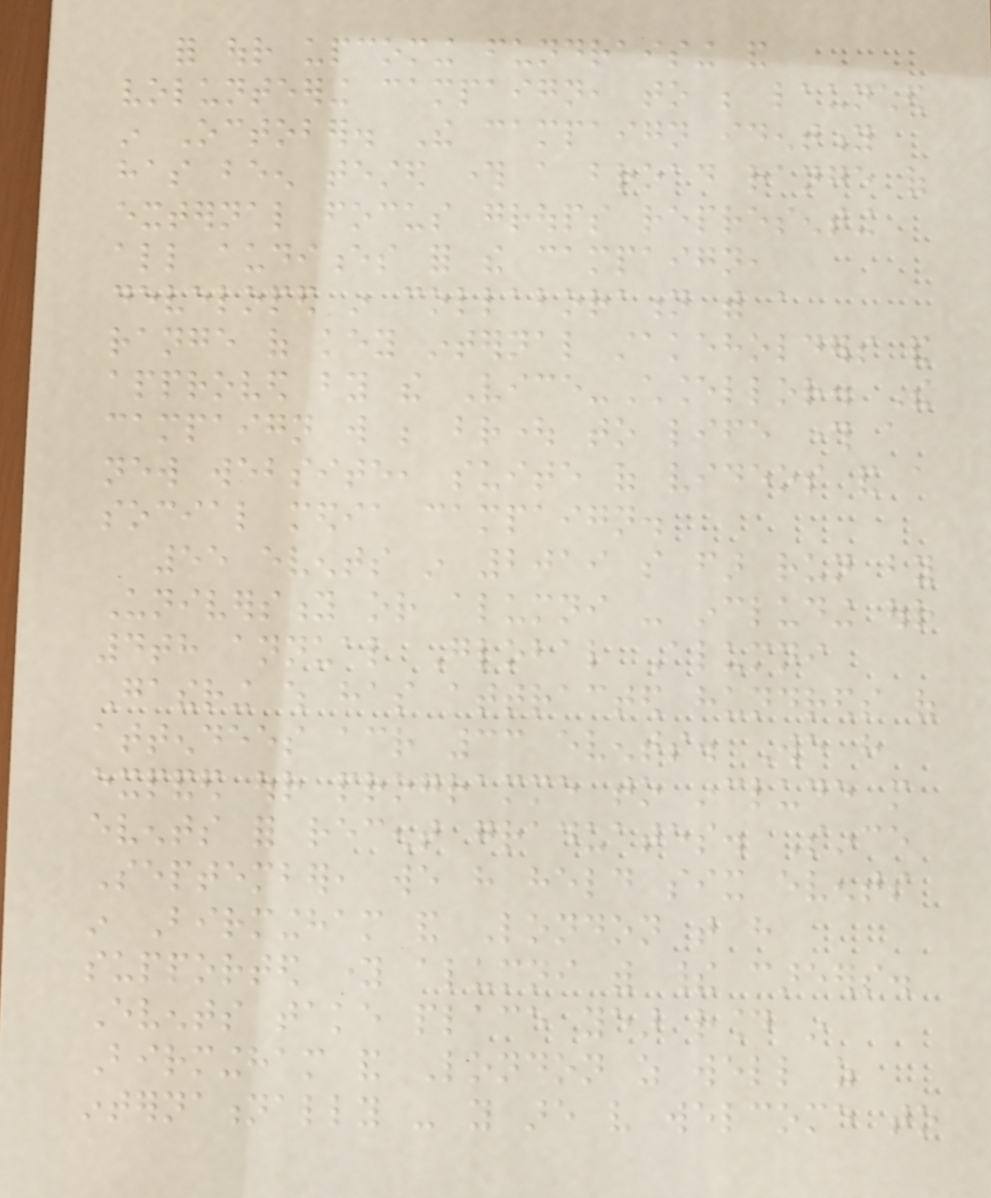for our upcoming fundraising and
volunteering campaign, to be launched
in October. The campaign identity
has been tested through a broad range of
external focus groups representing
all audiences for the campaign,
developed in collaboration with a
range of key internal stakeholders and
approved by the Vice-Chancellor. The
campaign will be brought to life through a
new website, suite of videos and a
social media campaign.
55 events in 2019 so far run by
University or alumni - including our
4th annual Global Alumni
Gathering which has attracted hundreds of
attendees across 33 events. We have
expanded our programme to include more
events for recent graduates. Since
September, we have held six events
in Birmingham and London that have
supported young alumni with their careers.
Events take place year round in
Birmingham and London as well as
internationally - you are very welcome to
